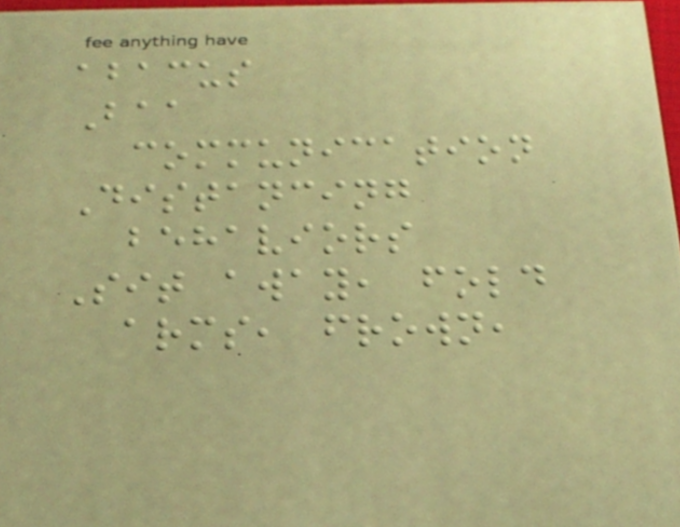abacus
Baa
communication
Distancing
behaviors
Sit away, fold
arms, frown,
